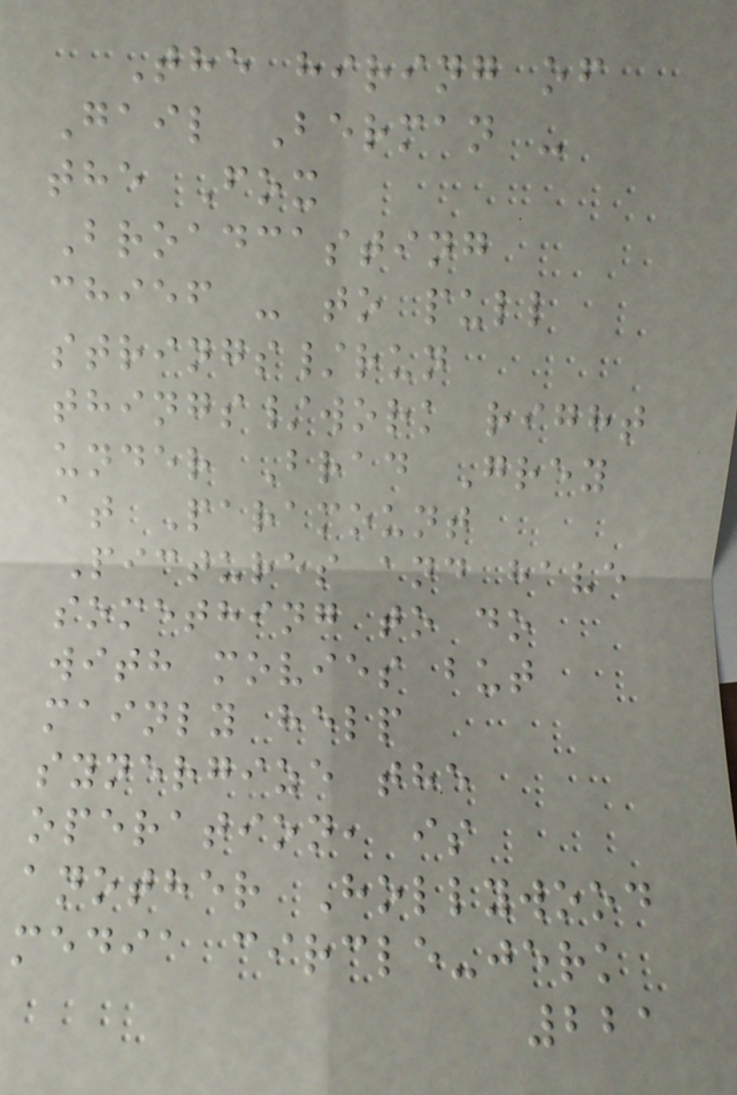The hiring of
Gail Berman -
the Fox
Broadcasting
chief - to pull
strings/run
things/work right
under Brad Grey
at Paramount
Pictures and have
something to do
with movies but
mainly help
synergize the
operation, is
another Hollywood
media circle-jerk
221
